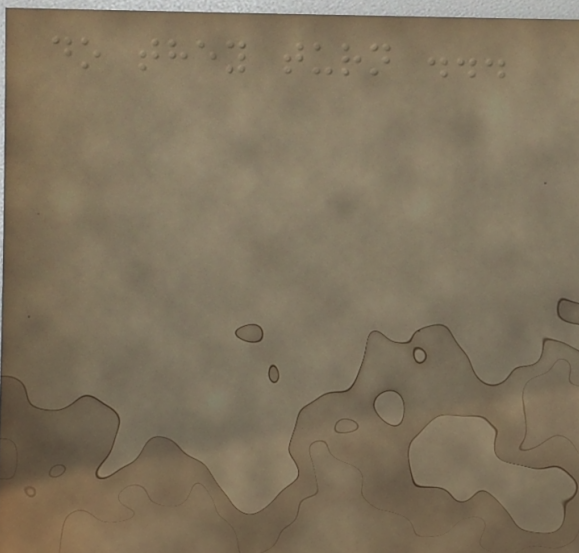do they turn ...
